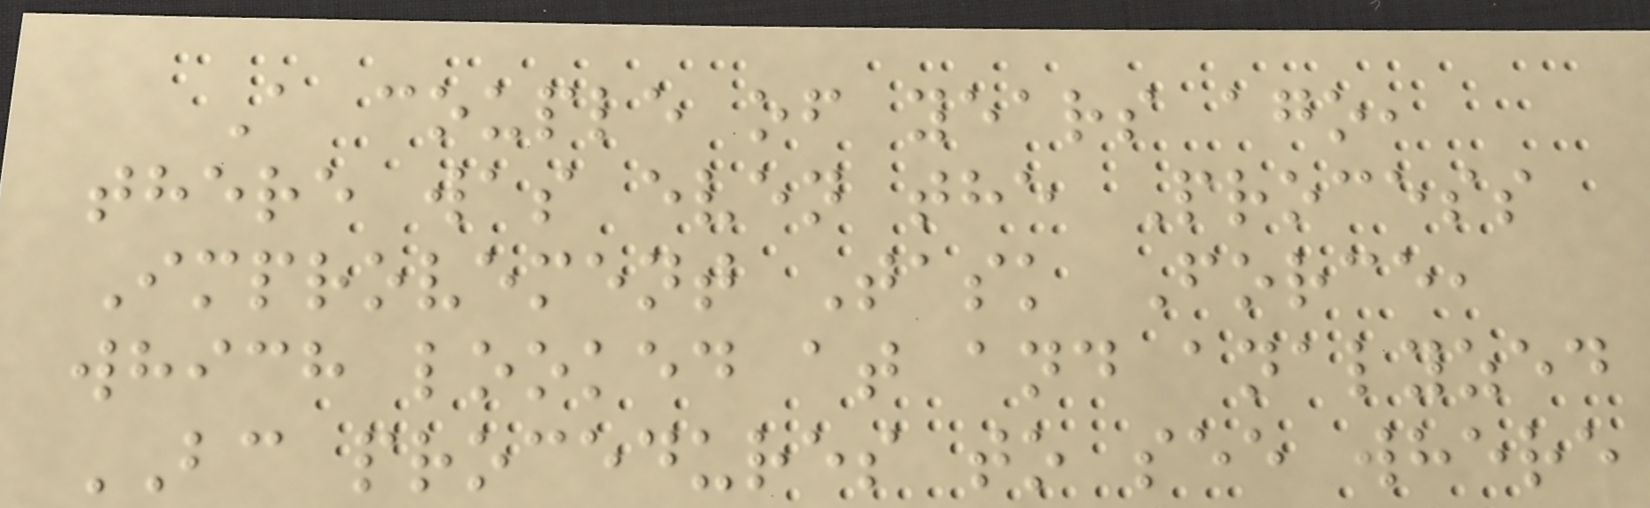A couple of years ago,
there was even the Process
Improvement Task Force,
which looked at and analyzed
BC procedures to see where
